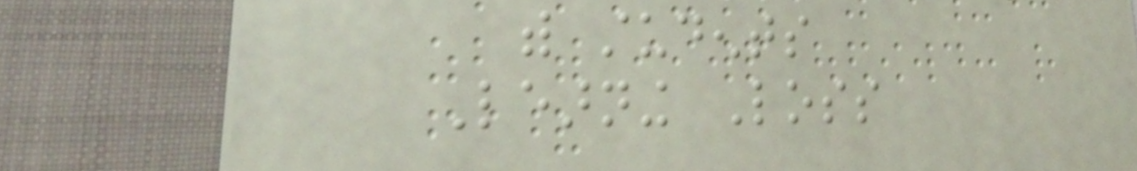with students
Learning Loss
